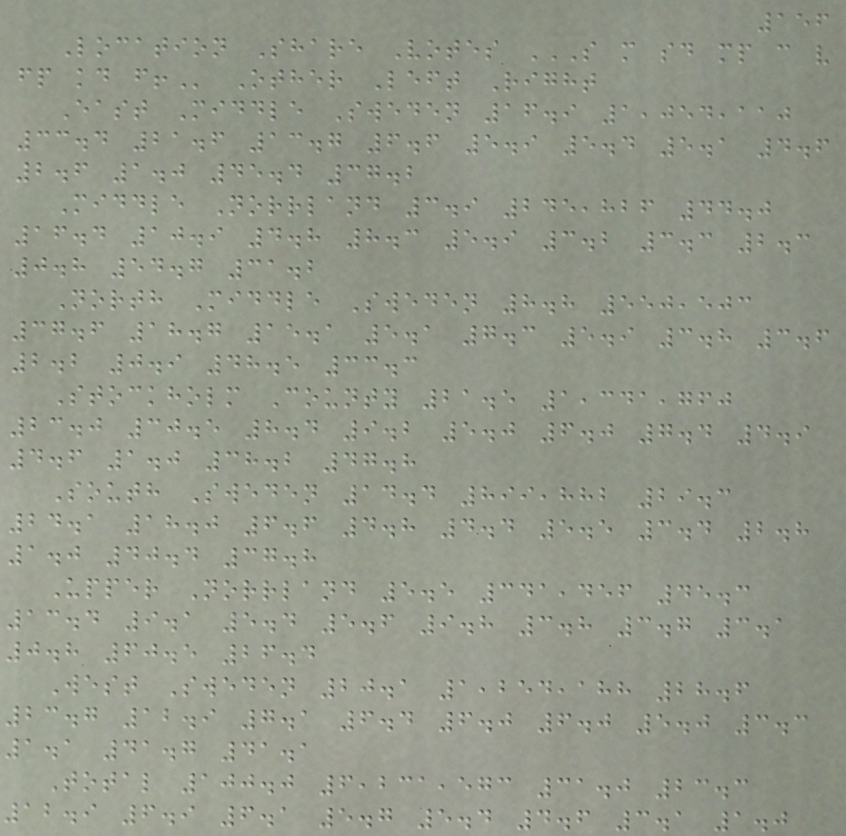156
Location Share Votes S M SD MP C V
FP KD F! Other Left Right
East Middle Sweden 16.9 1,054,110
33.4 21.6 13.7 6.6 5.9 5.4 5.1 4.6
2.6 1.0 45.4 37.2
Middle Norrland 3.9 245,826 44.0
16.4 10.9 4.8 8.3 5.9 3.2 3.3 2.3
0.8 54.7 31.2
North Middle Sweden 8.8 550,503
37.6 18.7 15.1 5.1 7.3 5.9 3.8 3.6
2.2 0.9 48.5 33.3
Stockholm County 21.5 1,341,760
23.0 30.5 8.4 9.2 5.0 6.0 7.4 4.9
4.6 1.0 38.2 47.8
South Sweden 14.4 899,882 29.3
24.1 18.0 6.6 4.8 4.4 5.5 3.4 2.8
1.0 40.4 37.8
Upper Norrland 5.5 341,456 45.3
13.4 9.1 5.4 5.6 9.8 3.8 3.7 3.1
0.8 60.5 26.4
West Sweden 20.1 1,254,188 28.6
23.7 12.9 7.1 6.4 6.0 6.0 5.0 3.3
1.1 41.7 41.1
Total 100.0 6,231,573 31.0 23.3
12.9 6.9 6.1 5.7 5.4 4.6 3.1 1.0
